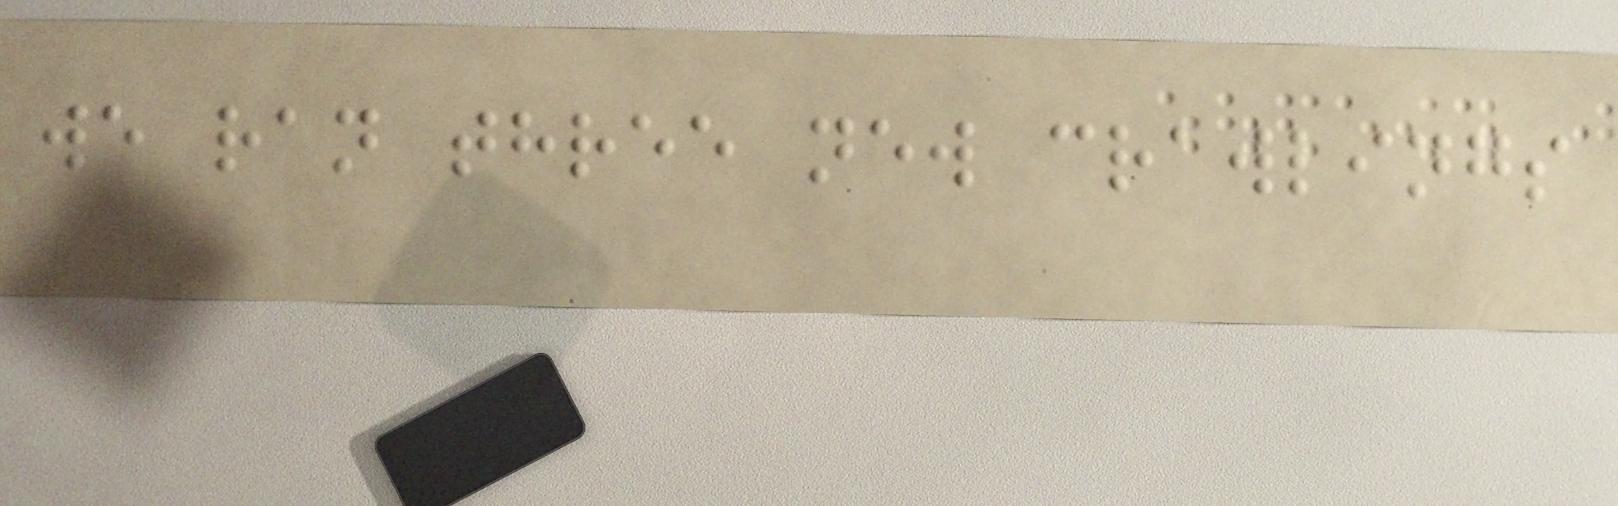we ran three new crawlings
